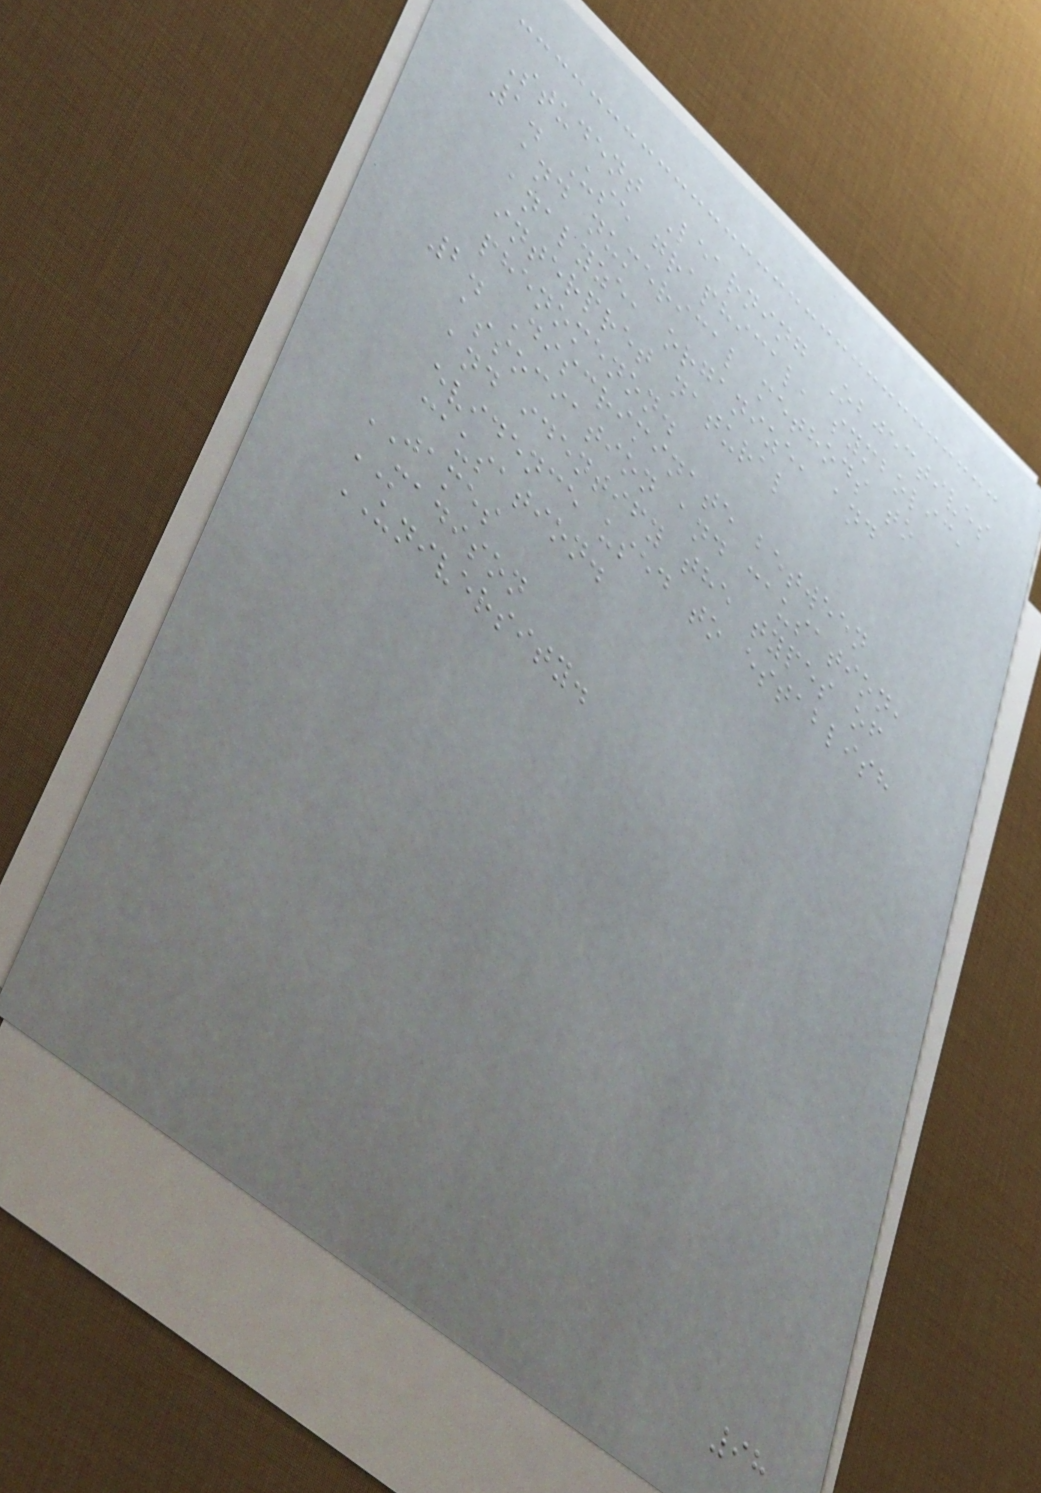Student Learning Objectives
1. Use graphical, symbolic,
and numerical methods to
analyze, organize, and
interpret natural
phenomenon.
2. Discriminate between
association and causation,
and identify the types of
evidence used to establish
causation.
JAMES
MADISON
UNIVERSITY.
98
